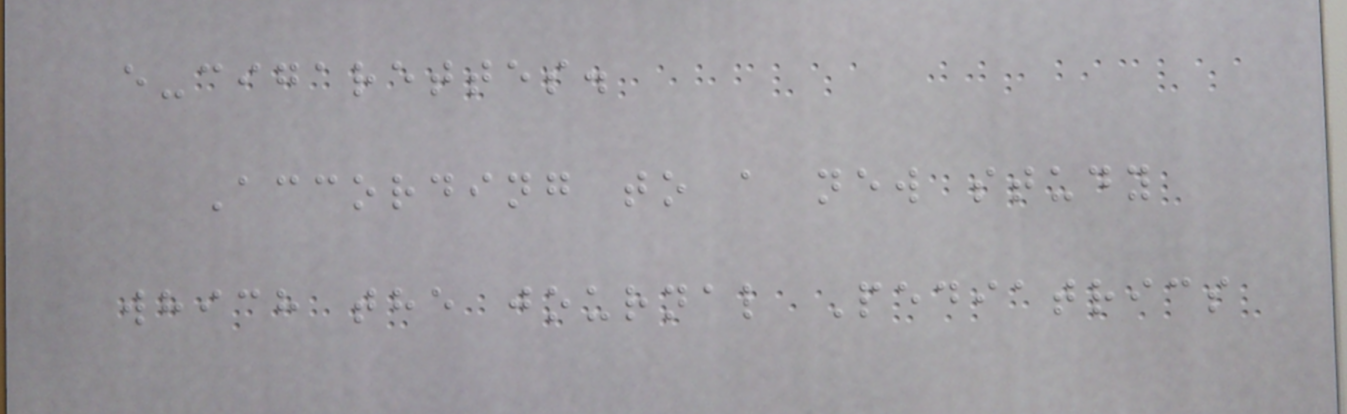e-cigarettes.
According to a new study
which the journal Pediatrics
